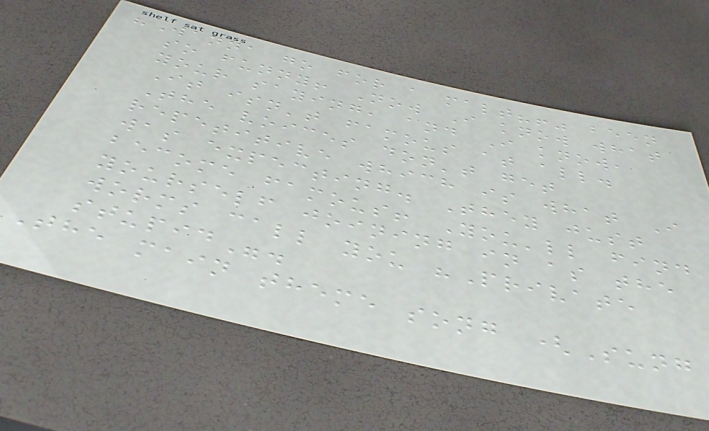"Wanna go for a malt?!" been
so funny! Now I know what
your saying, and I know,
It isn't famous at all.
The voices don't get
repetitive which is what I
was expecting. They just
become famous! You'll find
yourself joining in as the
worms call you "Private
stupid".
The main theme song (Sung
